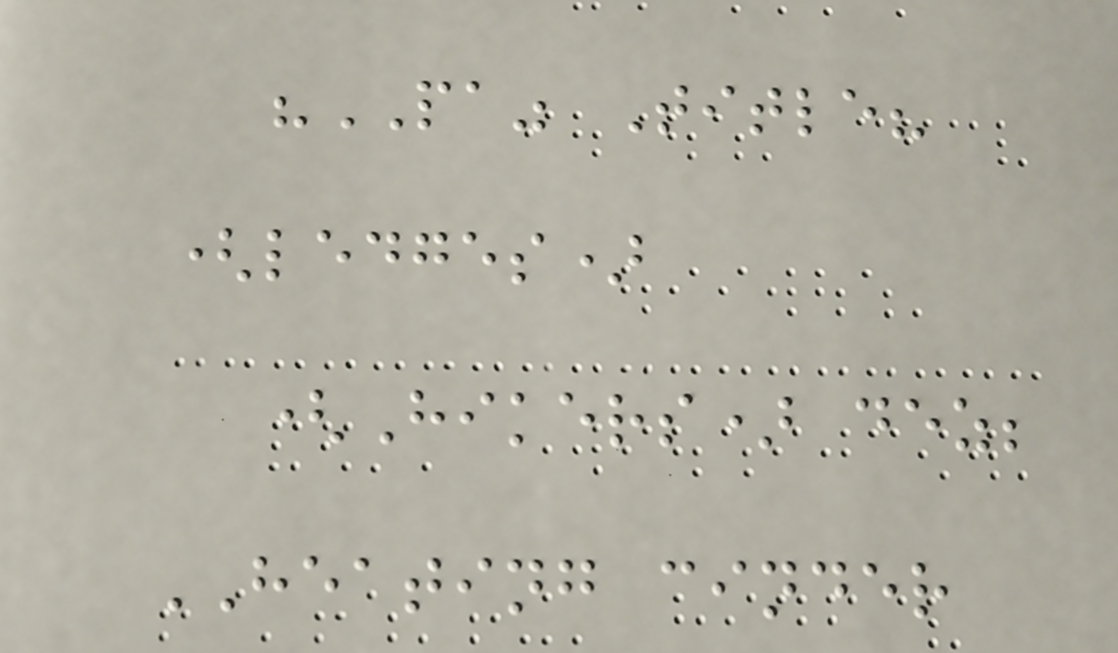"PA" Title?
(ledges)
(Hikers) dez;
HEATING cinder
